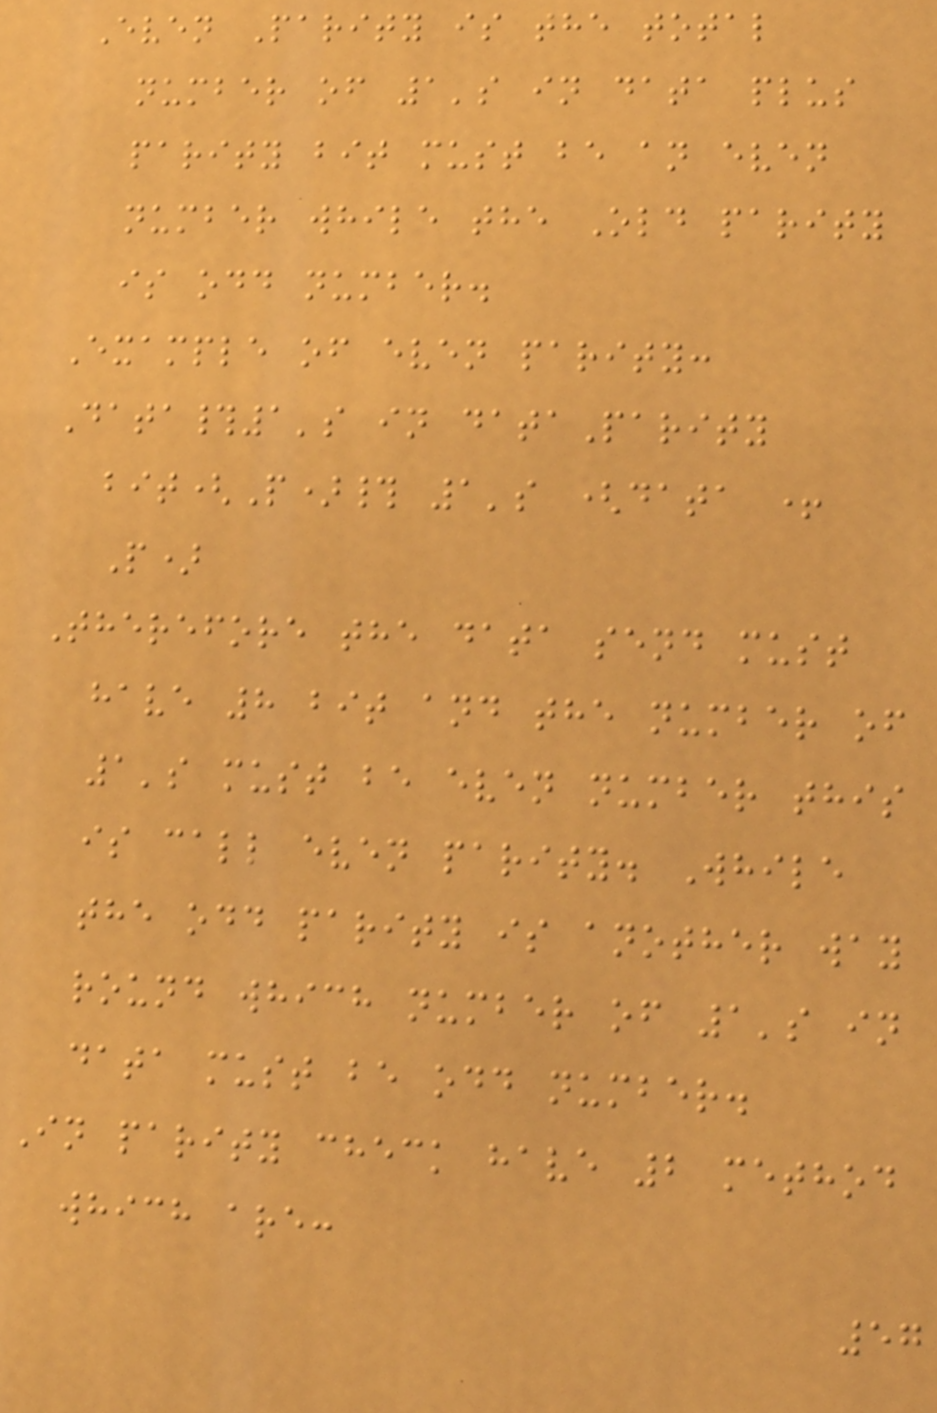Even Parity is the total
number of 1's in data plus
parity bit must be an even
number while the Old parity
is odd number.
Example of even parity:
Data#1's in dataParity
bit(P)# 1's (data +
P)
Therefore the data send must
have 8 bit and the number of
1's must be even number this
is call even parity. While
the odd parity is another way
round which number of 1's in
data must be odd number.
In parity check have 2 method
which are:
57
